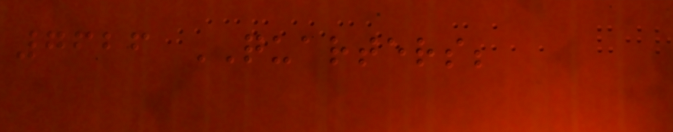7626 QUARTERS;
